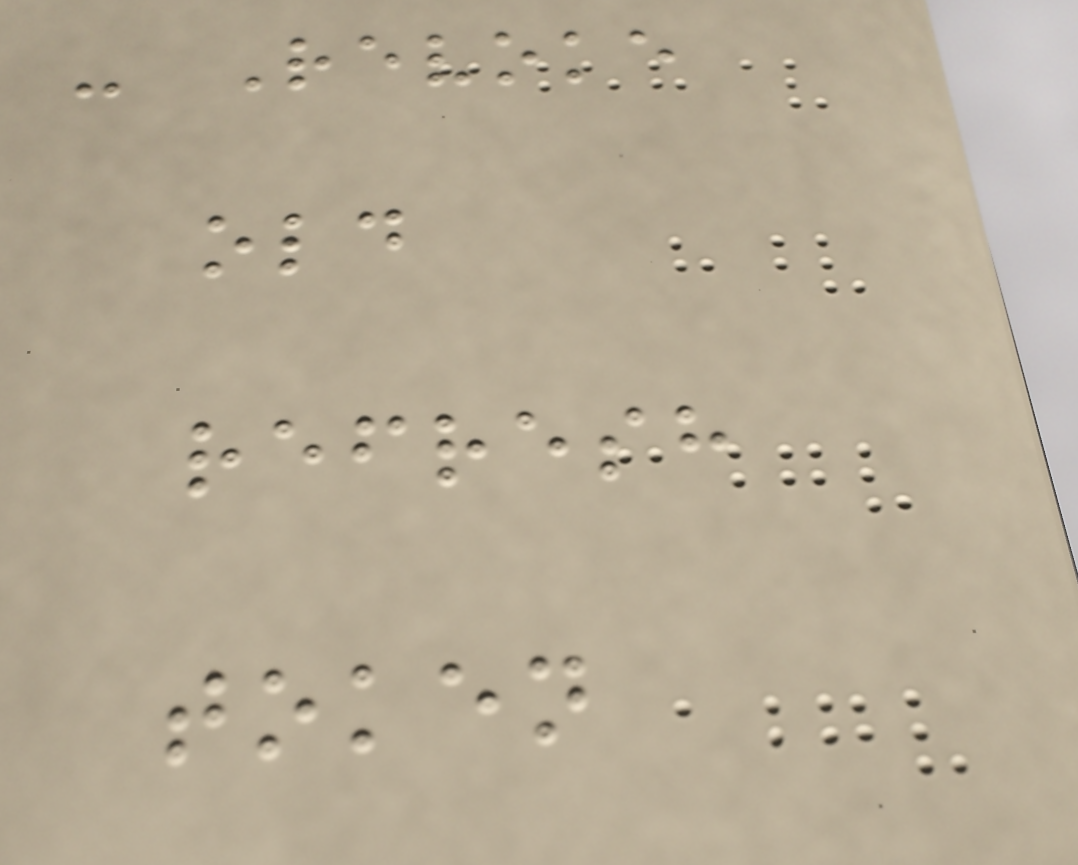- Revoke
old
refresh
token
